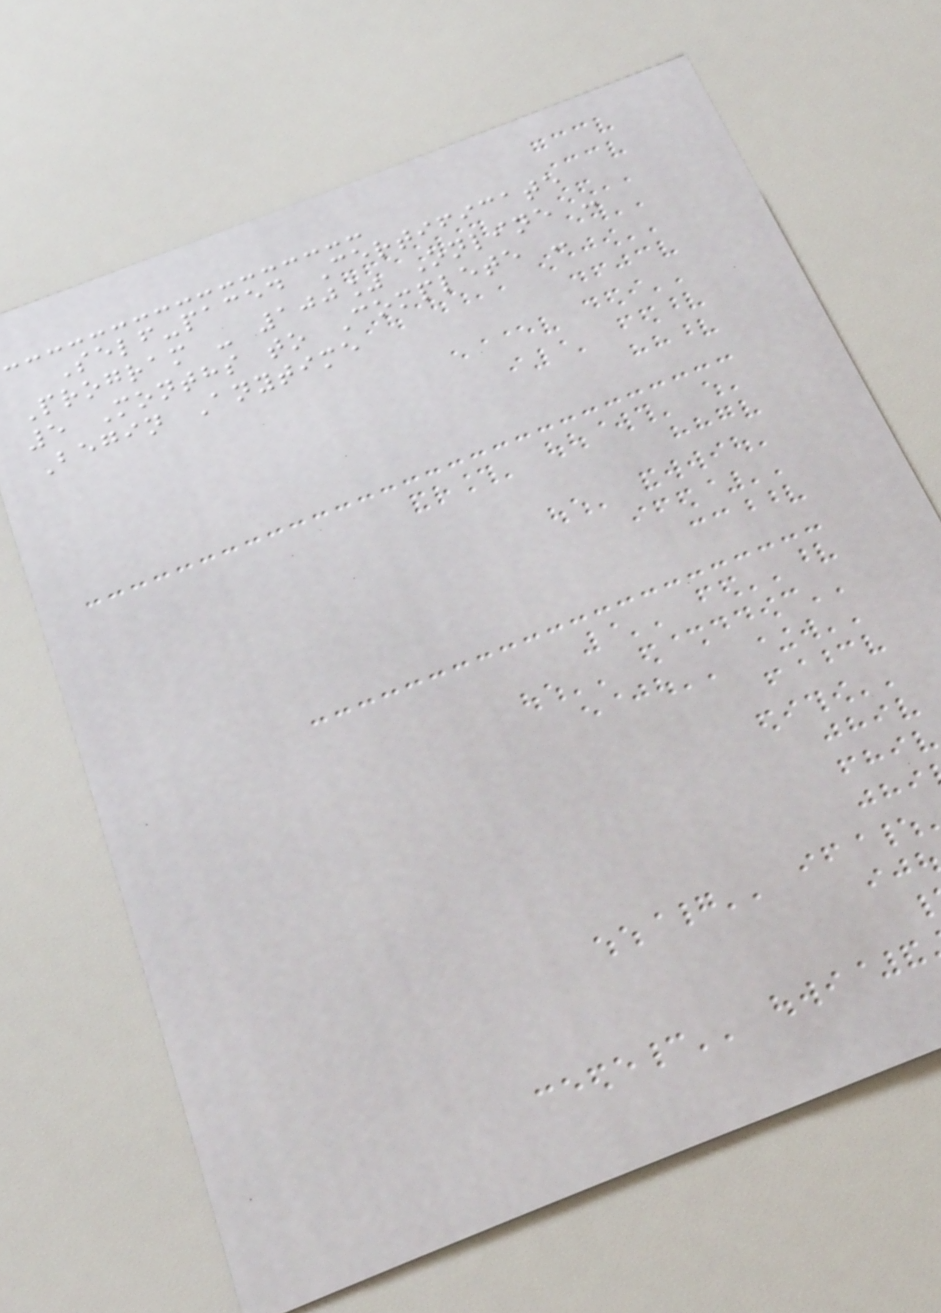Self-paced Certificate
Program - 100% Online -
5 Months to Complete -
Begin Anytime
